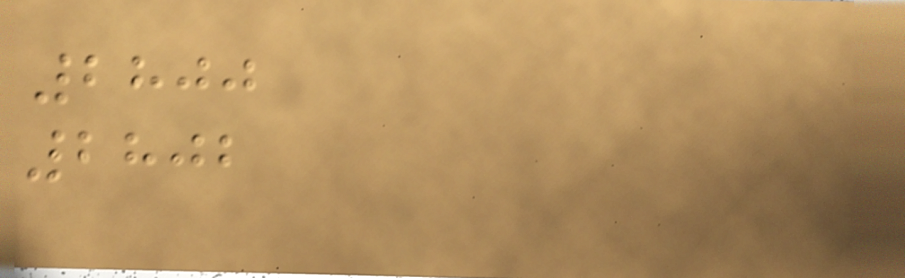2800
2802
